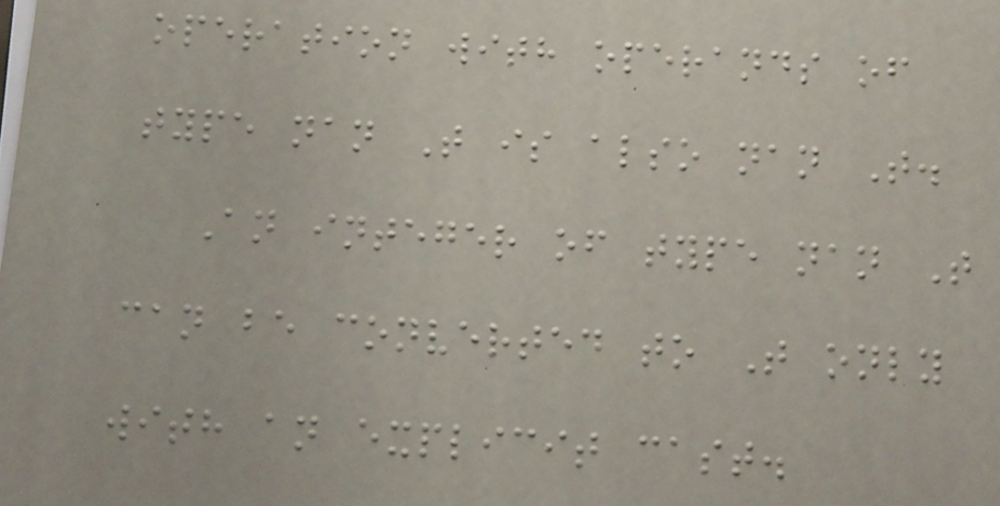operation with operands of
type nan T is also nan T.
An integer of type nan T
can be converted to T only
with an explicit cast.
